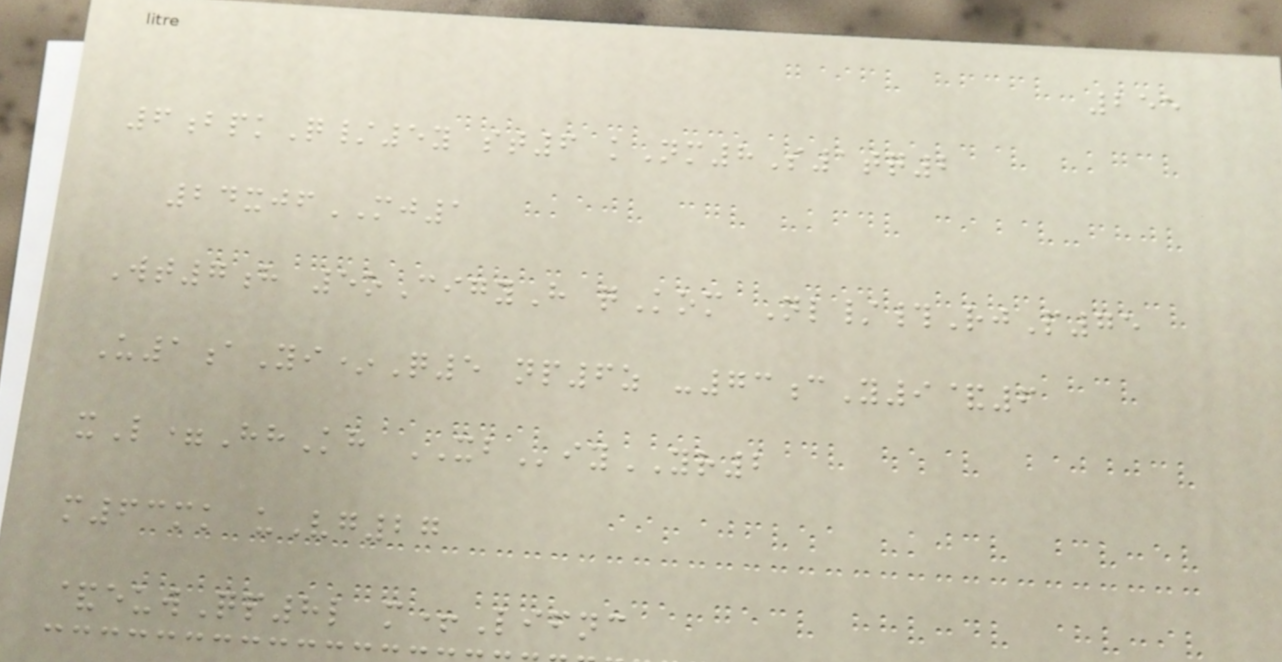255
6bpkQ/5y st6 kNm8S1tq2
24xjfMJ1
Wt7h 5oCigyH qKom Nl/#RjP75
U1aYi*Q5 np6z -73cY9&6
xL=HhKh XBiyYR2
m63mk uVg27
&euwQp8l m+Lifnc
